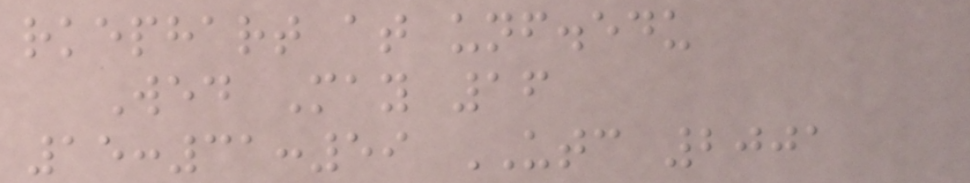rkephart at unf.edu
Wed May 16
15:31:59 UTC 2001
